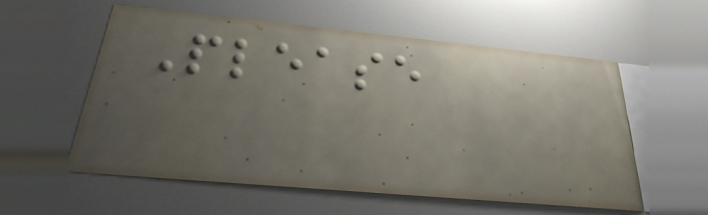Please
